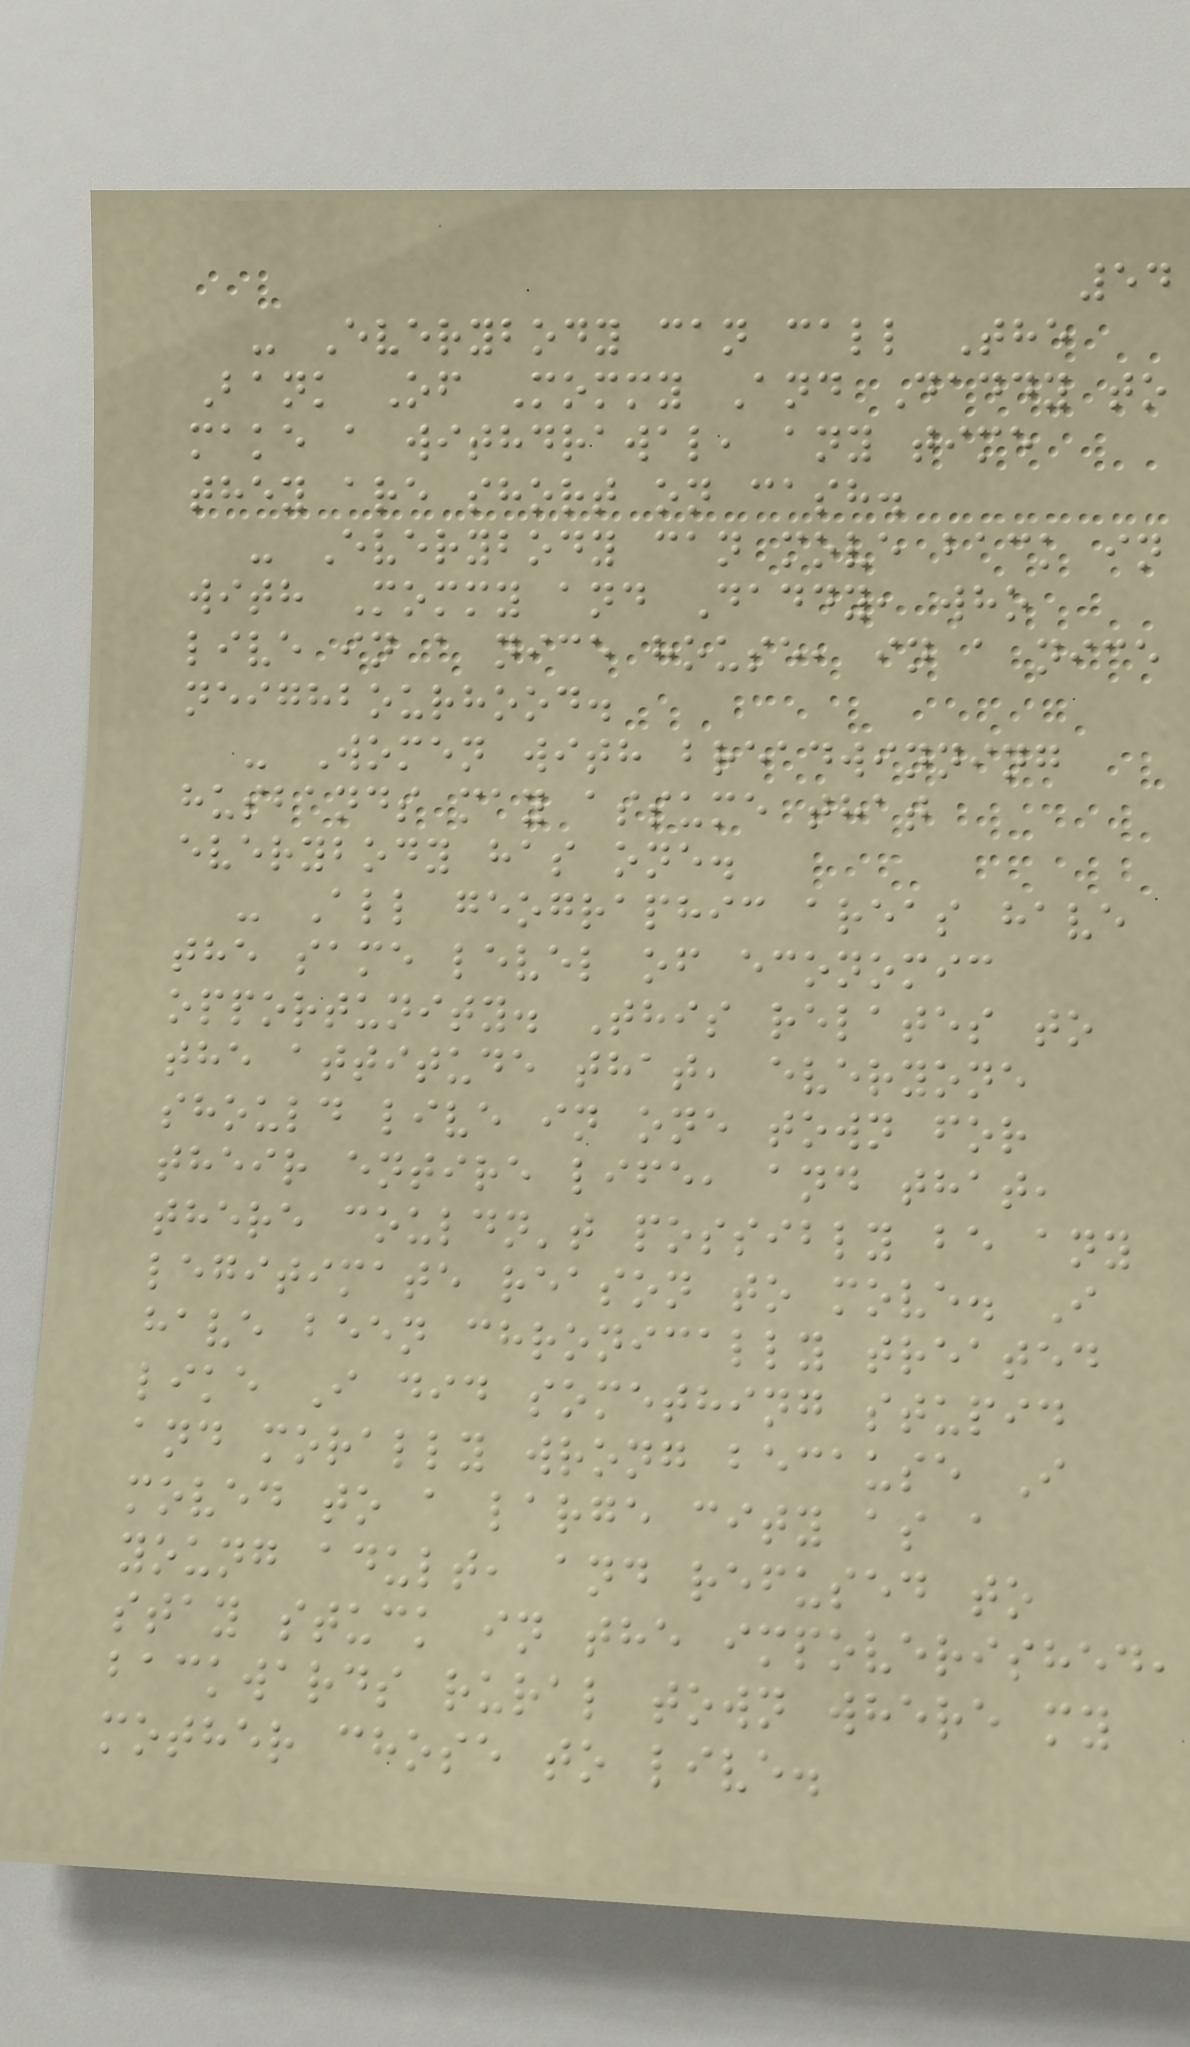54
- Everybody can call The
Bank Of Mommy And Daddy to
make a withdrawal, any time
they are short on cash.
- Everybody can move back in
with Mommy and Daddy, who
live in a nice house, in a nice
neighbourhood.
- Women with breadwinning
husbands may assume that
everybody has one.
- All geographic areas have
the same level of economic
opportunity. This relates to
the attitude that, everyone
should live in one town for
their entire life, and that,
there couldn't possibly be any
legitimate reason to move. I
have been chronically treated
like I did something stupid
and morally wrong because I
moved to a large city as a
young adult, and refused to
stay stuck in the impoverished,
backwards rural town where my
mother chose to live.
